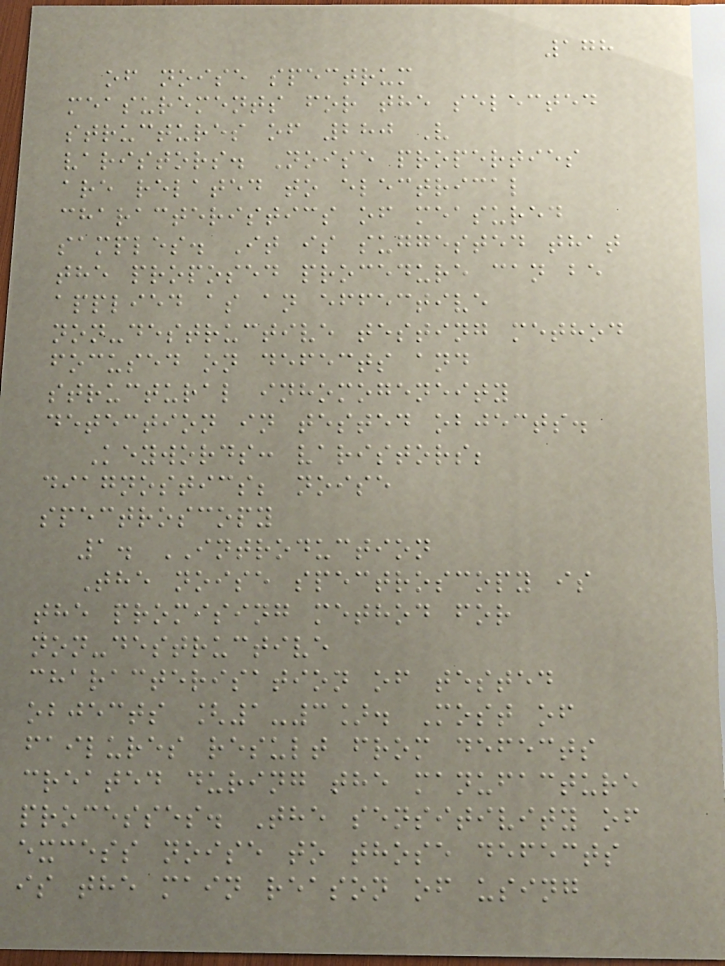178
of noise spectrum
measurements for the selected
structures of 280 V
varistors. Noise properties
are related to electrical
characteristics of measured
samples. It is suggested that
the proposed procedure can be
applied as an effective
non-destructive testing method
focused on defects and
structural inhomogeneity
detection in tested objects.
Keywords: varistors;
diagnostics; noise
spectroscopy
1. INTRODUCTION
The noise spectroscopy is
the promising method for
non-destructive
characterisation of tested
objects [1-3]. Most of
failures result from defects
created during the manufacture
processes. The sensitivity of
excess noise to those defects
is the main reason of using
